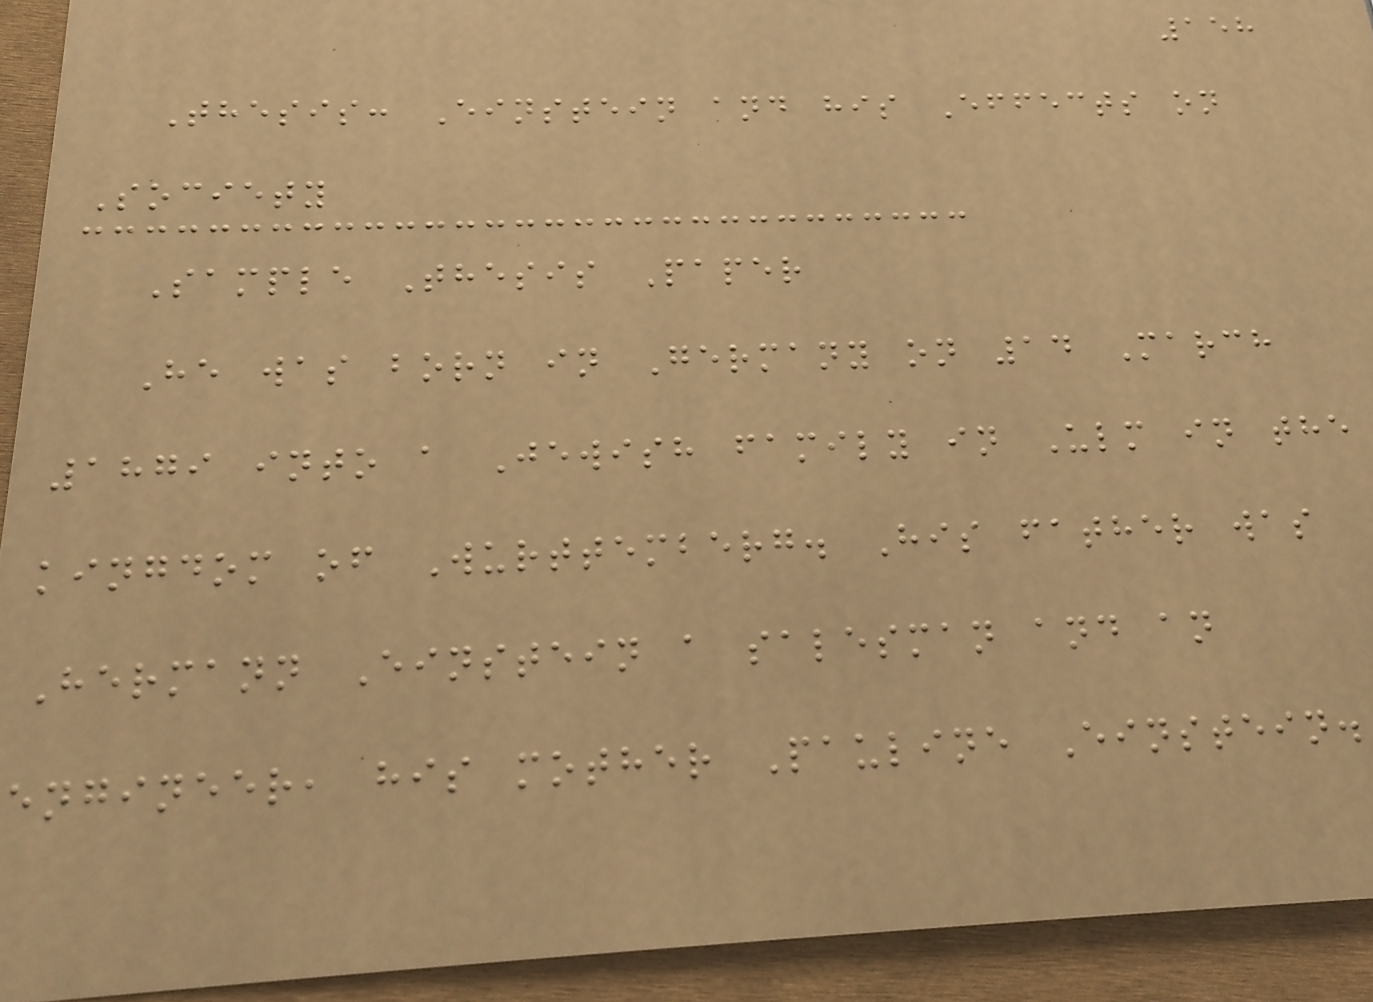158
Thesis: Einstein and his Effects on
Society
Sample Thesis Paper
He was born in Germany on 14 March
1879 into a Jewish family in Ulm in the
kingdom of Wurttemberg. His father was
Hermann Einstein a salesman and an
engineer, his mother Pauline Einstein.
